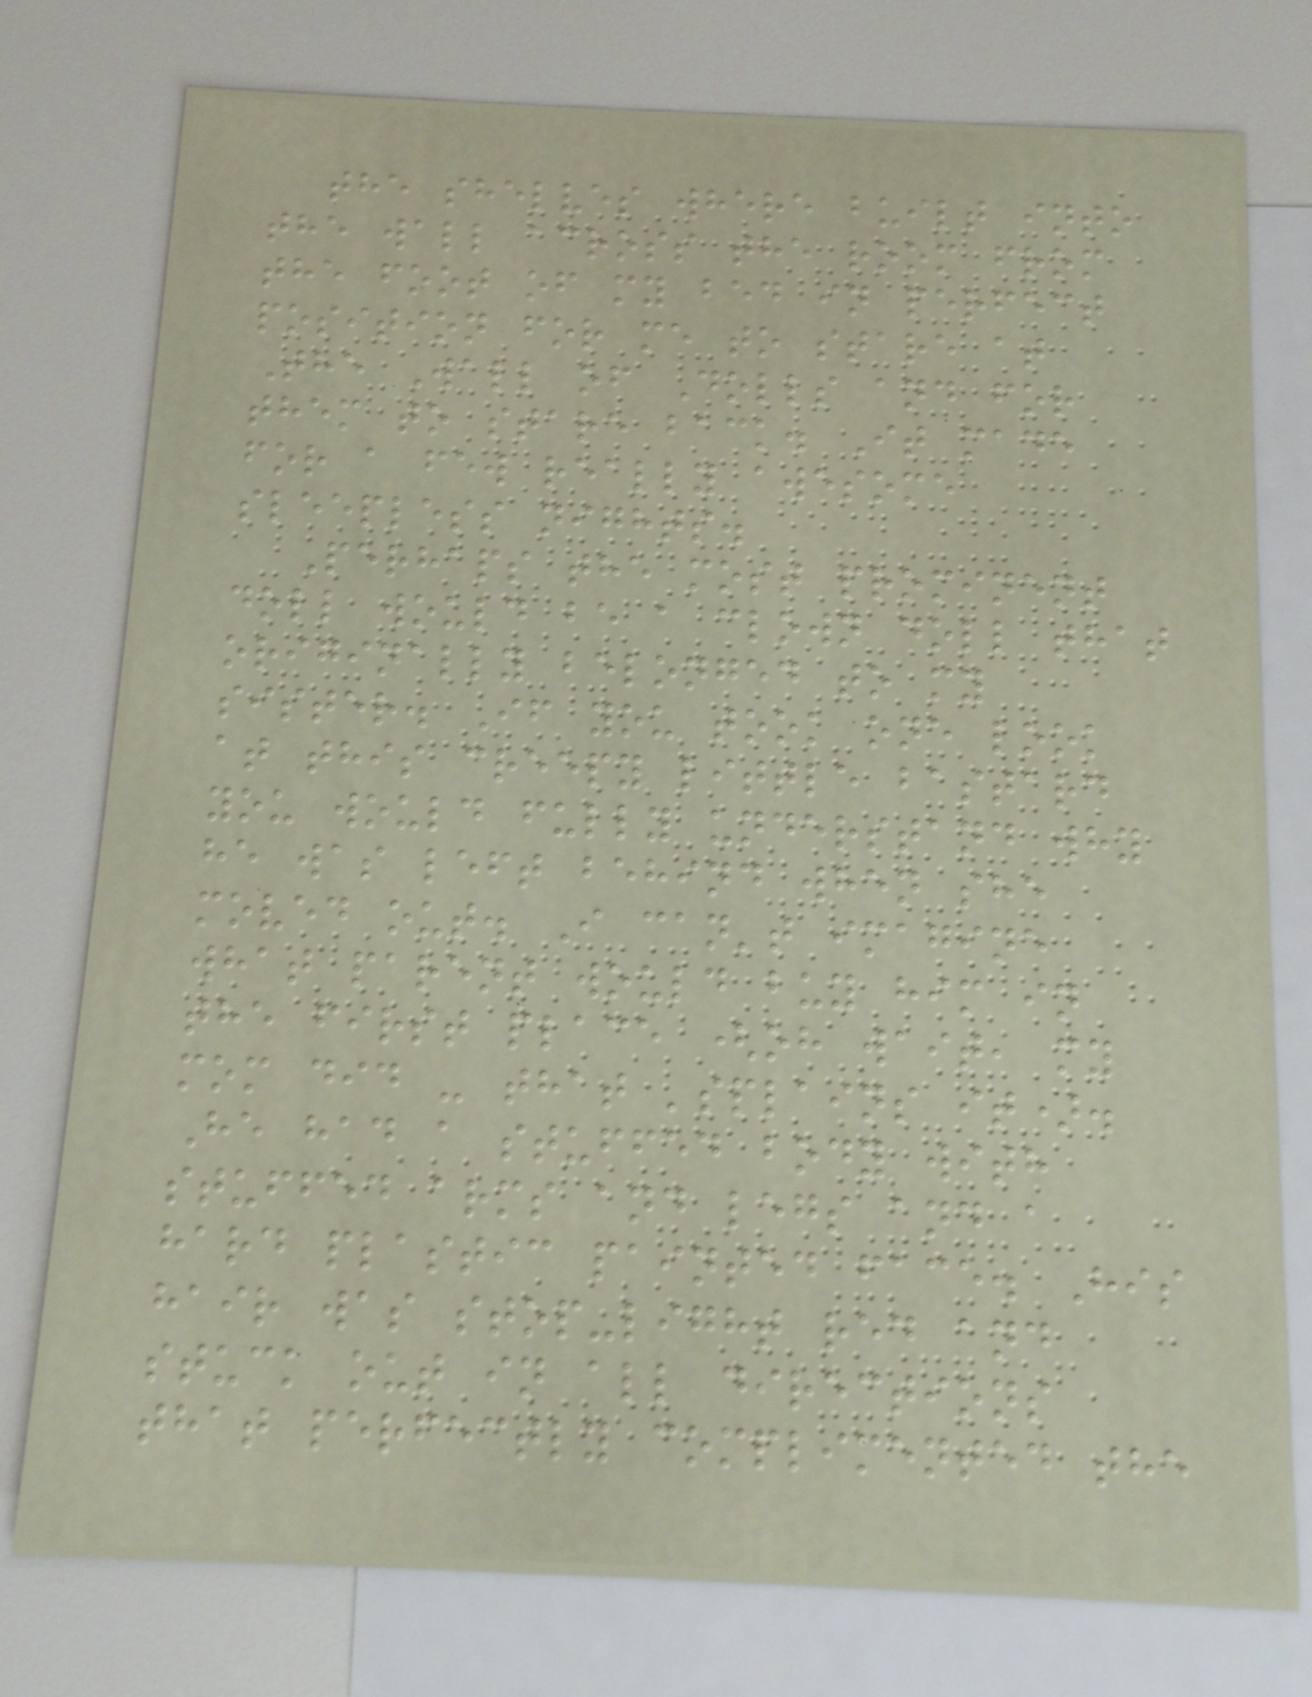the shelves where built into
the wall across the room from
the foot of my bed in perfect
position for me to stare at
The Wall of Dolls and for
them to stare back. It made
for a few really awesome
sleepless nights.
Perhaps the most prominent
doll would be a clown doll that
originally belonged to my
sister. If you took one look
at this creepy little bastard
you would fully understand why
he was left behind when she
moved out. I can't imagine
what parent would buy him in
the first place (oh wait, my
mom did - that 'splains it).
He had a stuffed body with
stuffed arms and legs and a
hard plastic painted face. His
hair was stop-light red and
stuck out in all directions
that perfectly complimented the
